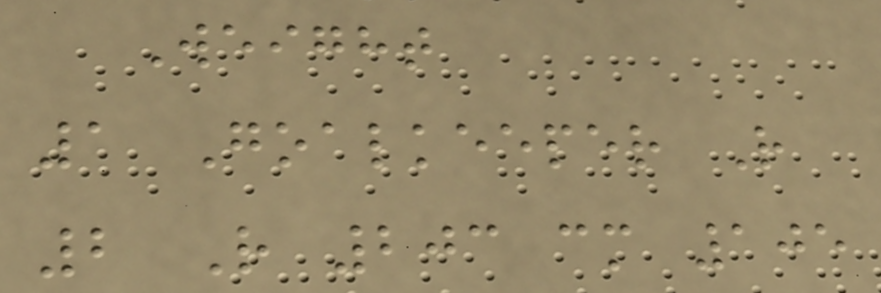Weight
1 Goalkeeper R
2 R 203 cm 105
